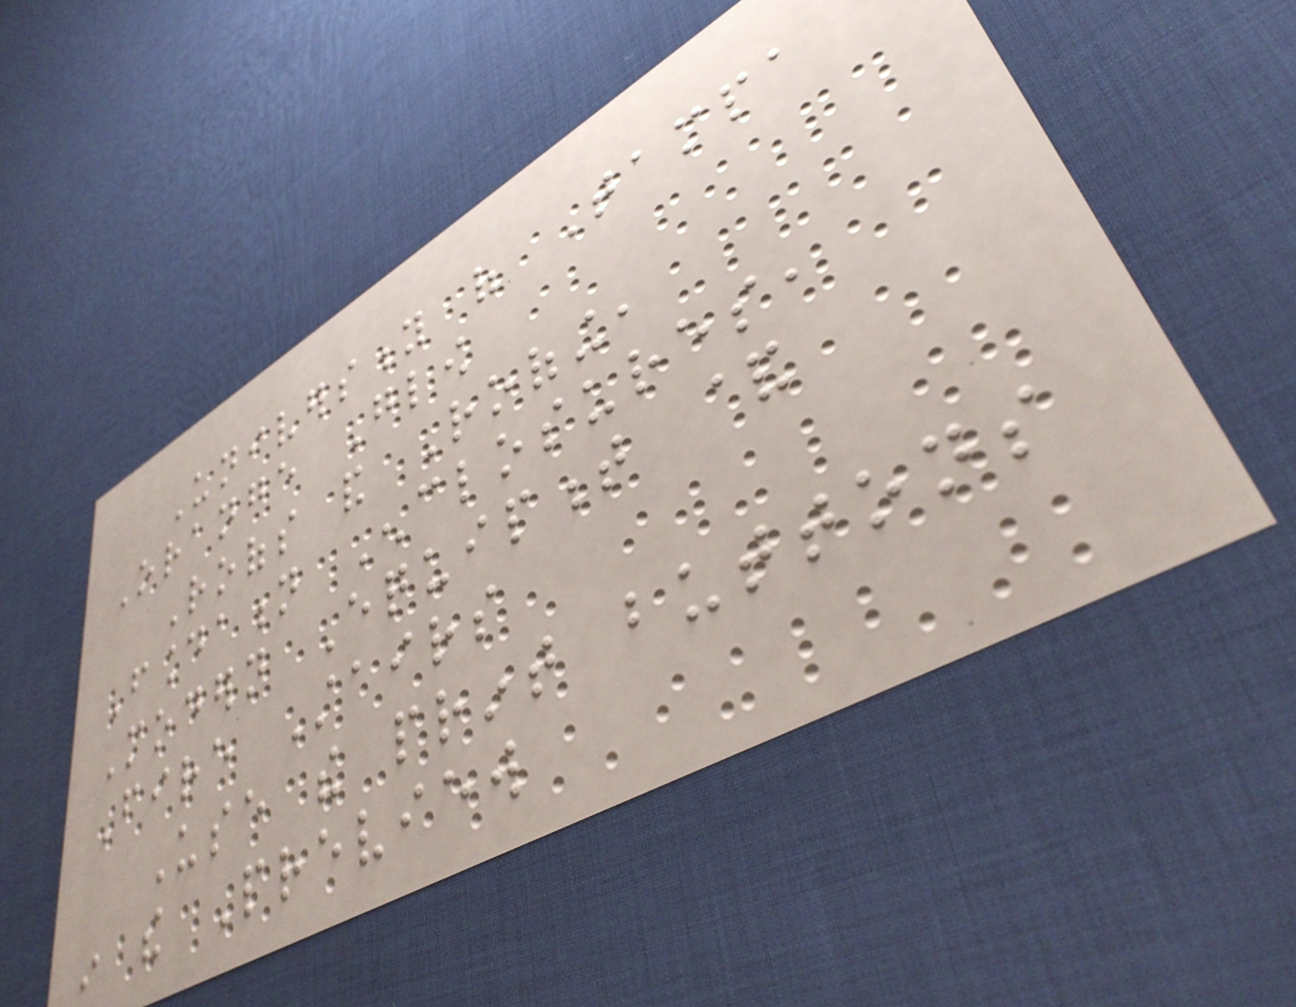University of Tampa
Orange Glow
Roofs and Roofing,
Foundation Enclosures,
Modern Equipment &
Fire Stairs
Use the print buttons
in the Preview
